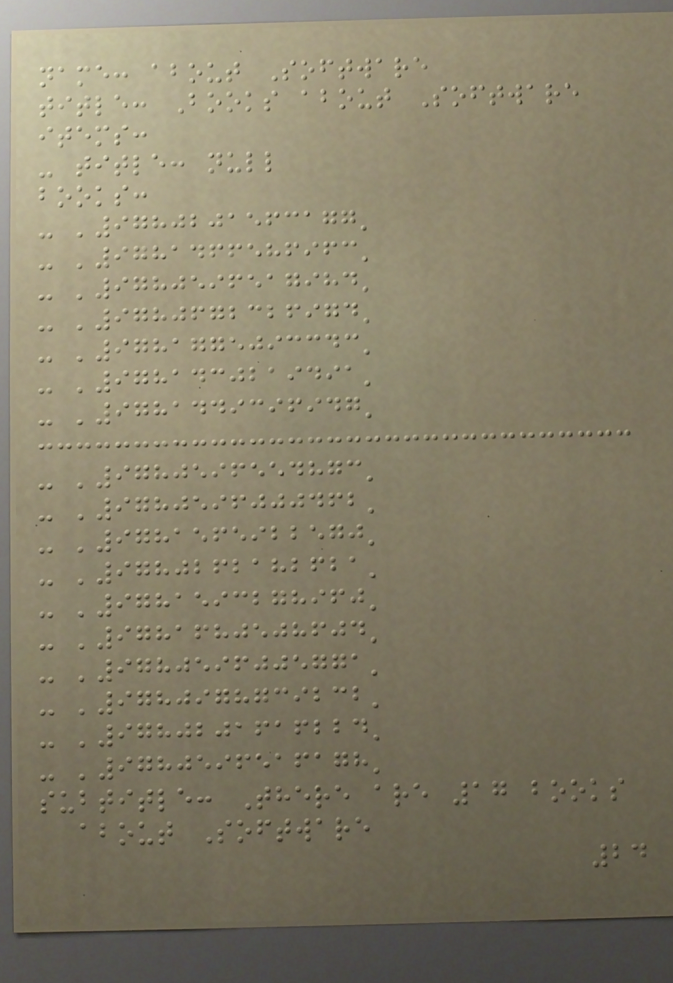name: about Software
title: Books about Software
items:
- title: null
books:
- '9780201563177'
- '9781466586963'
- '9780596517984'
- '9780672326974'
- '9781775093343'
- '9781430219491'
- '9781449396947'
- '9780596554873'
- '9780596000462'
- '9781565922570'
- '9780262182621'
- '9781593278960'
- '9781680508604'
- '9780596005771'
- '9780978739232'
- '9780201616224'
- '9780596516178'
subtitle: There are 17 books
about Software
24
